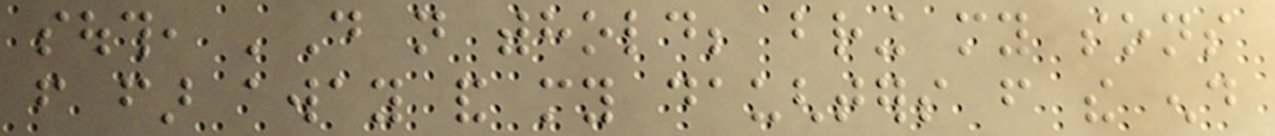south, 'Do not withhold; bring my sons
from far away and my daughters from the end
